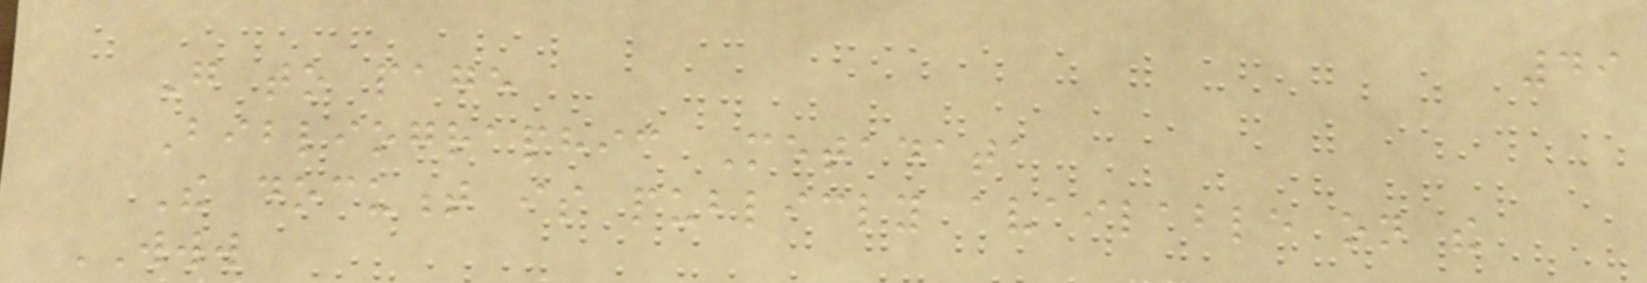49
Go to page
Bibliographic Metadata
The document is publicly available on the
WWW
